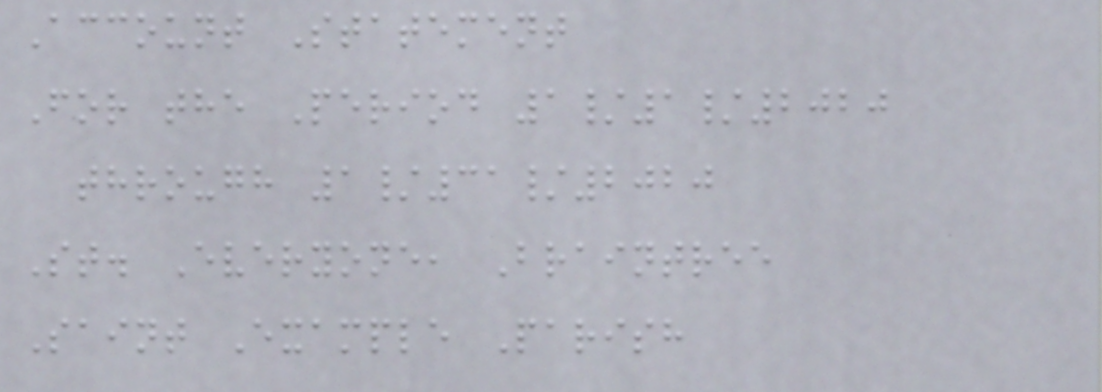Account Statement
For the Period 1/1/2020
through 1/31/2020
St. Everyone, Braintree
Saint Example Parish
